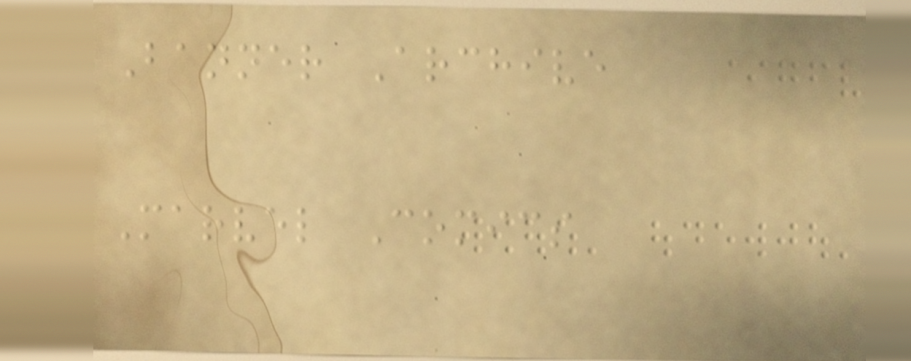Banner Archive
Marvel Comics
